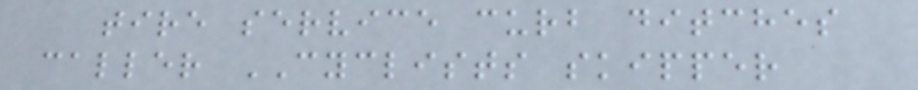tire service curb ditches
caller CYCLISTS skipper
